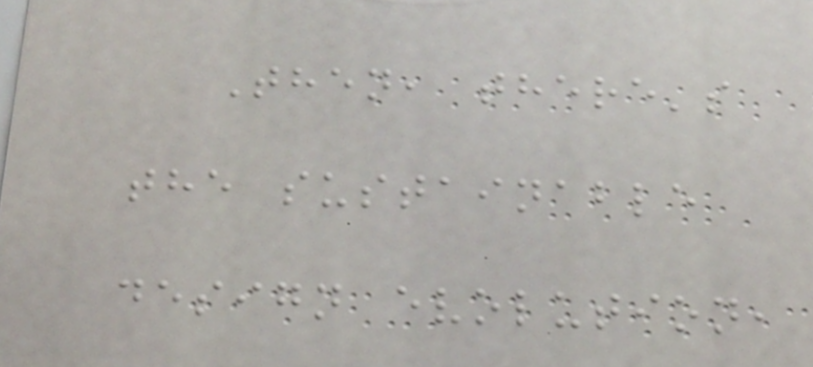Then, there's
the sustainable
design evolution,
